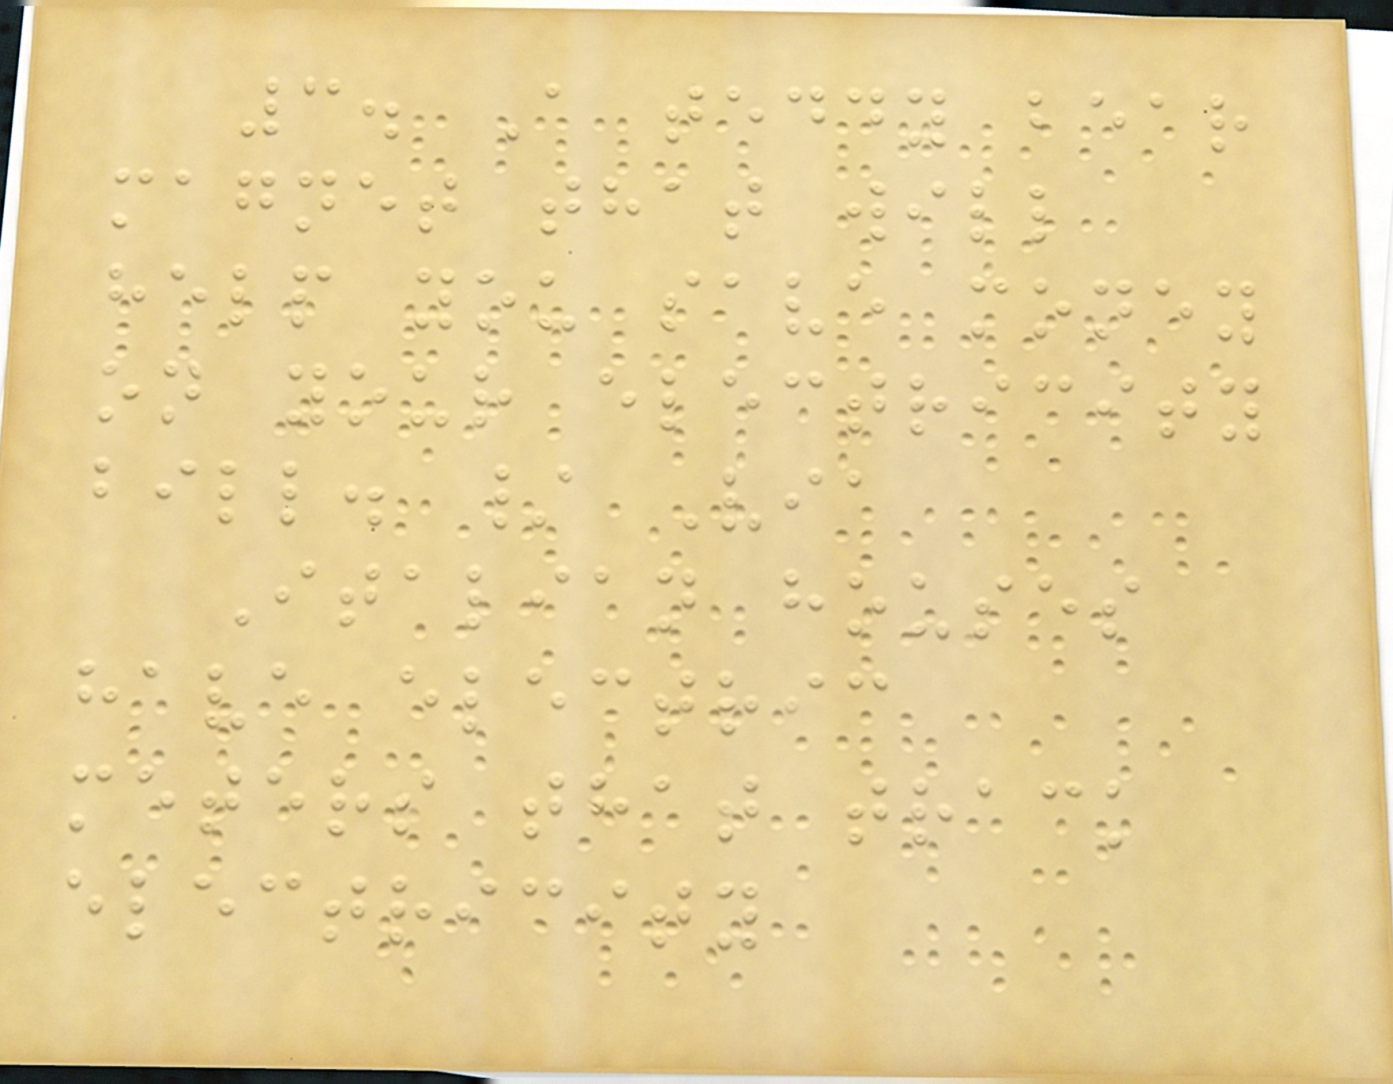3. A teddy bear
magnet that will
help you save money
on your electricity
bill. / Via
Italian houses
have electric
meters that track
electricity
